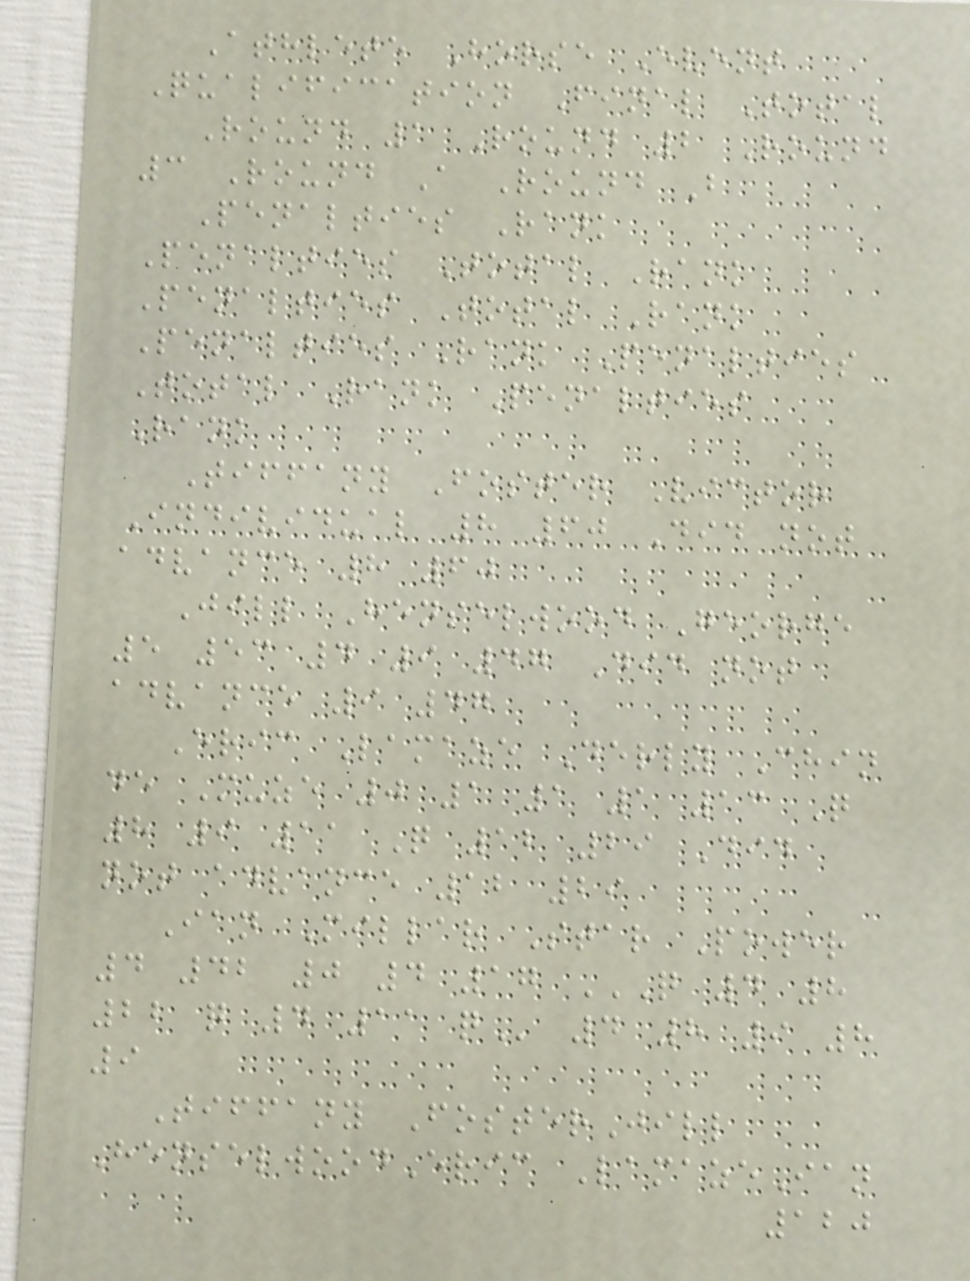Athlete Horse Event
Qualification Final Total
Round 1 Round 2 Round
3 Round A Round B
Penalties Rank
Penalties Total Rank
Penalties Total Rank
Penalties Rank Penalties
Total Rank Penalties
Rank
Tiffany Foster Victor
Individual 8 60 Did not
advance 8 60
Jill Henselwood George
5 53 4 9 47 Did not
advance 9 47
Eric Lamaze Derly Chin
de Muze 0 1 1 1 13 Q
8 9 11 Q 12 29 Did
not advance 12 29
Ian Millar Star Power
4 42 0 4 17 Q 4 8
22 Q 4 11 Q 4 8 9 8
9
Tiffany FosterJill
HenselwoodEric LamazeIan
120
